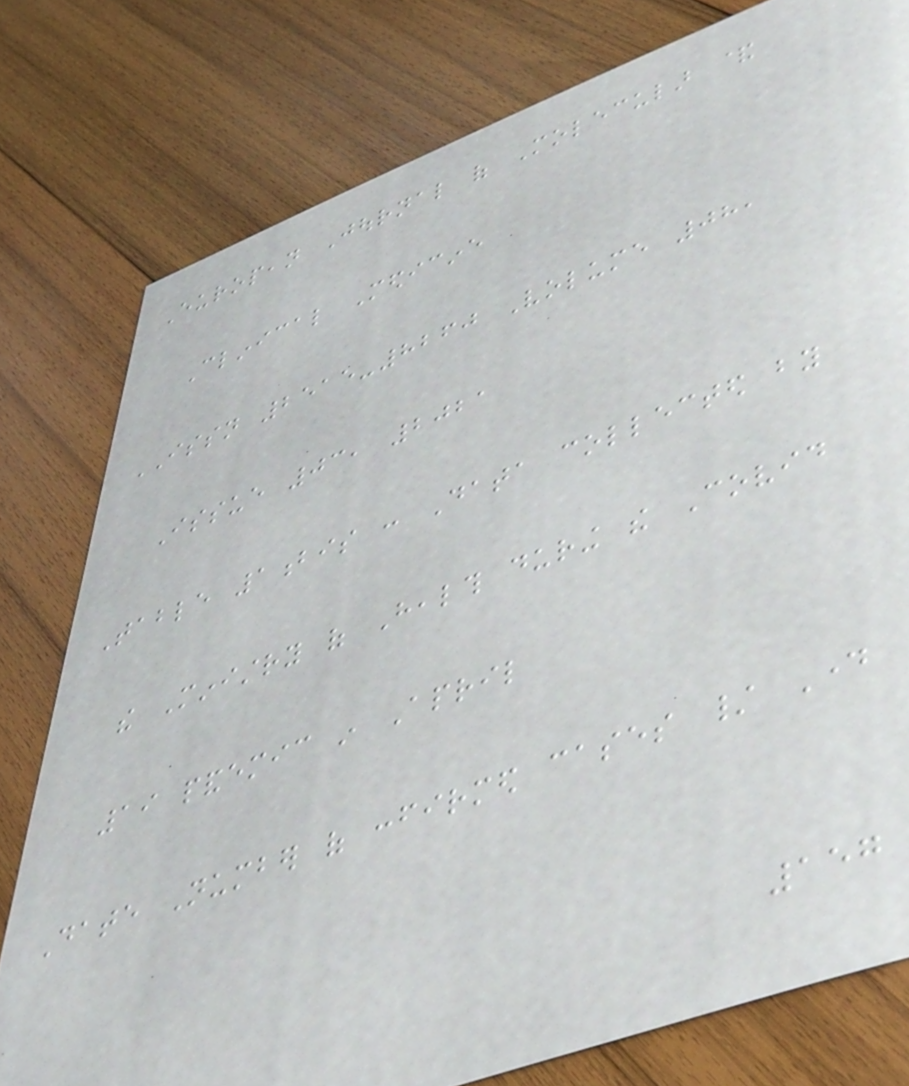European Journal of Molecular &
Clinical Medicine
ISSN 2515-8260 Volume 08,
Issue 03, 2021
Table 1bis : Data collected by
the Ministry of Health during the Covid
19 pandemic in April
Date Number of confirmed cases / Day
157
